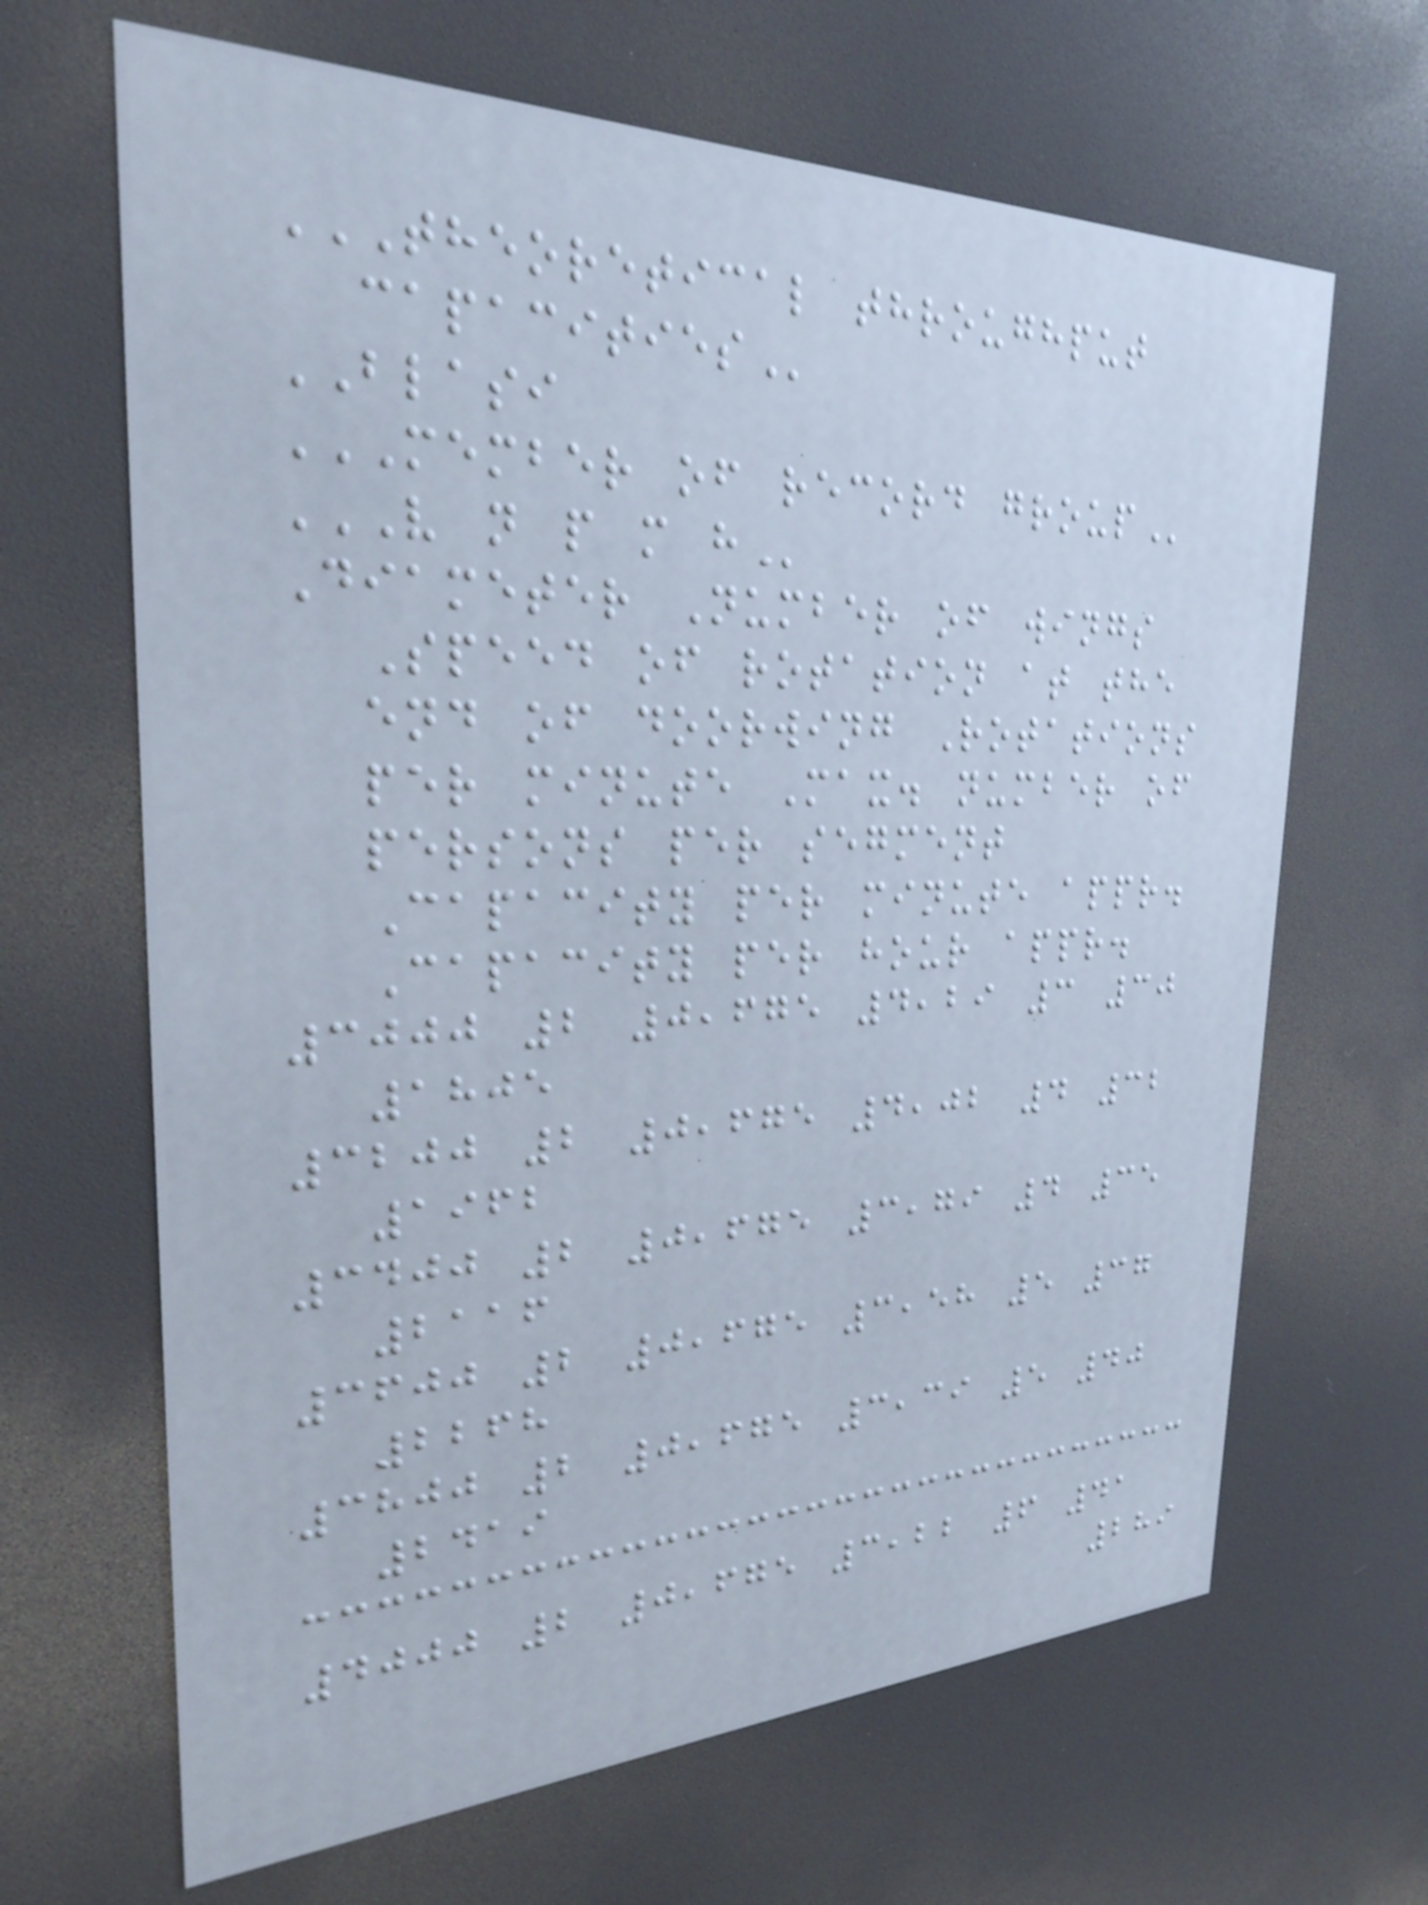THEORETICAL THROUGHPUT
CAPACITIES
BLASI
MEMBER OF RECORD GROUP
V N P M H
Diameter Number of wings
Speed of rotation at the
end of doorwing Rotations
per minute Max. number of
persons per segment
Capacity per minute appr.
Capacity per hour appr.
3000 2 0,675 4,29 3 30
1805
3200 2 0,675 4,02 4 32
1962
3400 2 0,675 3,79 4 35
2116
3600 2 0,675 3,58 5 37
2268
3800 2 0,675 3,39 5 40
2419
4000 2 0,675 3,22 6 41
289
